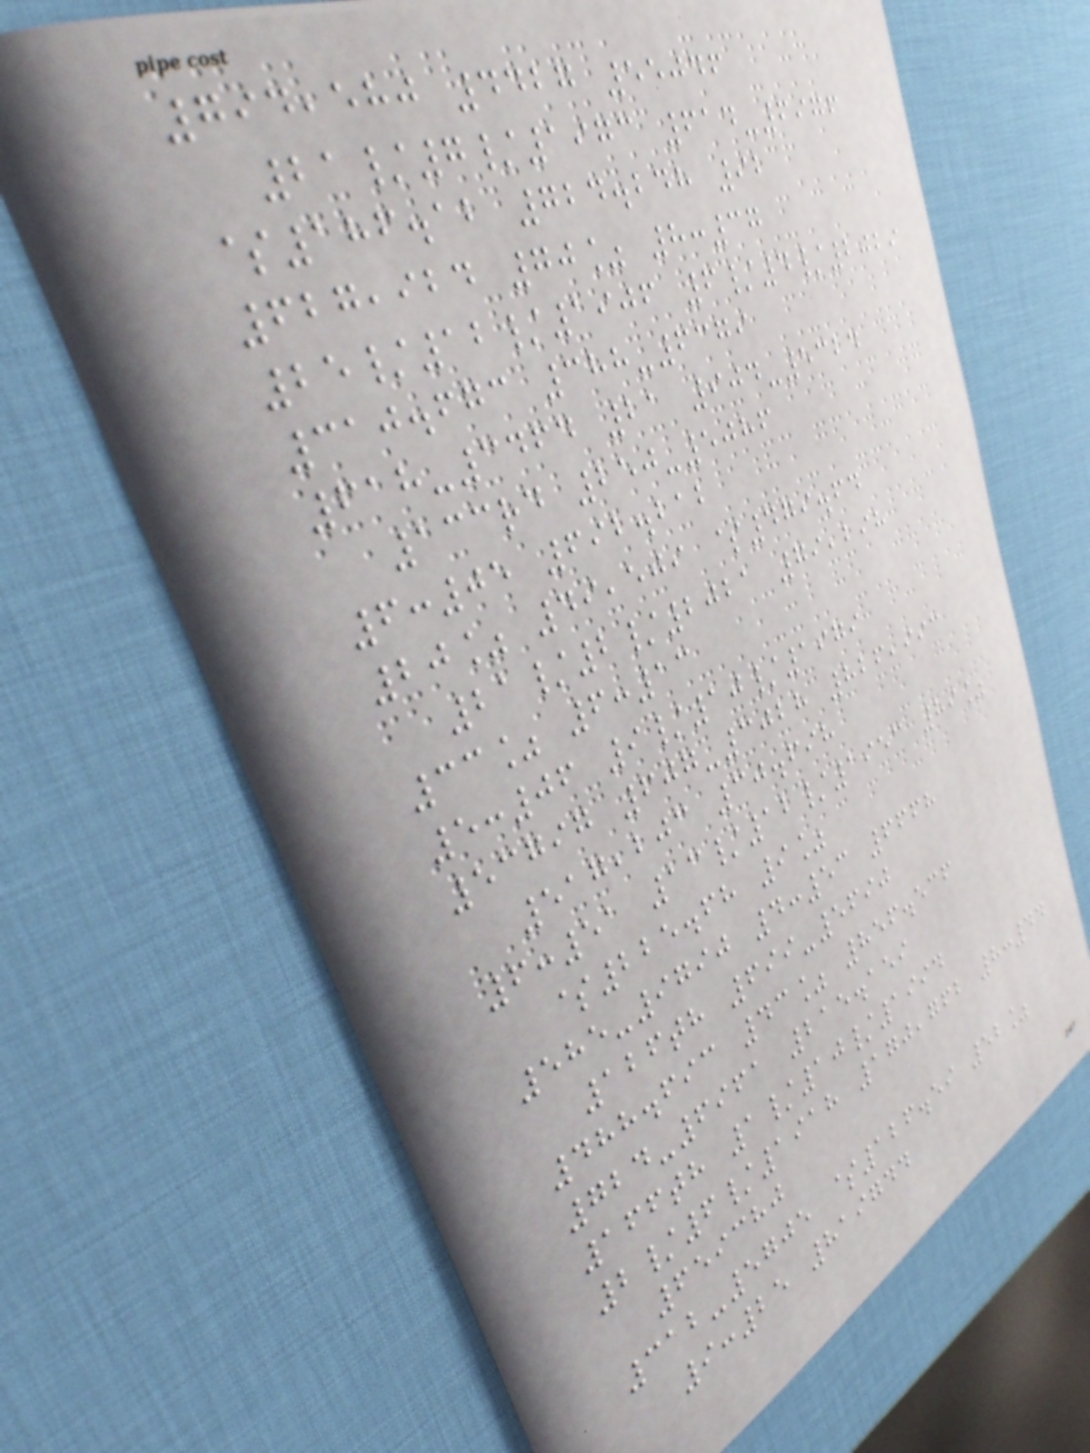794,580 4427 55046
21/7/1973 614-6976
$186.12 724.248 92
627,924 70% 8:37
25/12/1906 6/4/2029
310.673 388-6379
618-3464 21 904-5324
133rd 250-5086
6:05 692.212
20% 49,509 $479.64
21/2/2021 79,298
33% 6:13
5:06 9/10/1979
53797 607-3028 826,993
517,203 30.698
6:51 13/12/1953 89%
$225.68 9%
585-9790 4:53 6668
126th 699-5690
488.693 43% 856.536
724-6961 215.159
166th 1/10/1994
2/6/1918 170,762 8:44
659380
312-5705 $126.59 52%
9:25 819744
